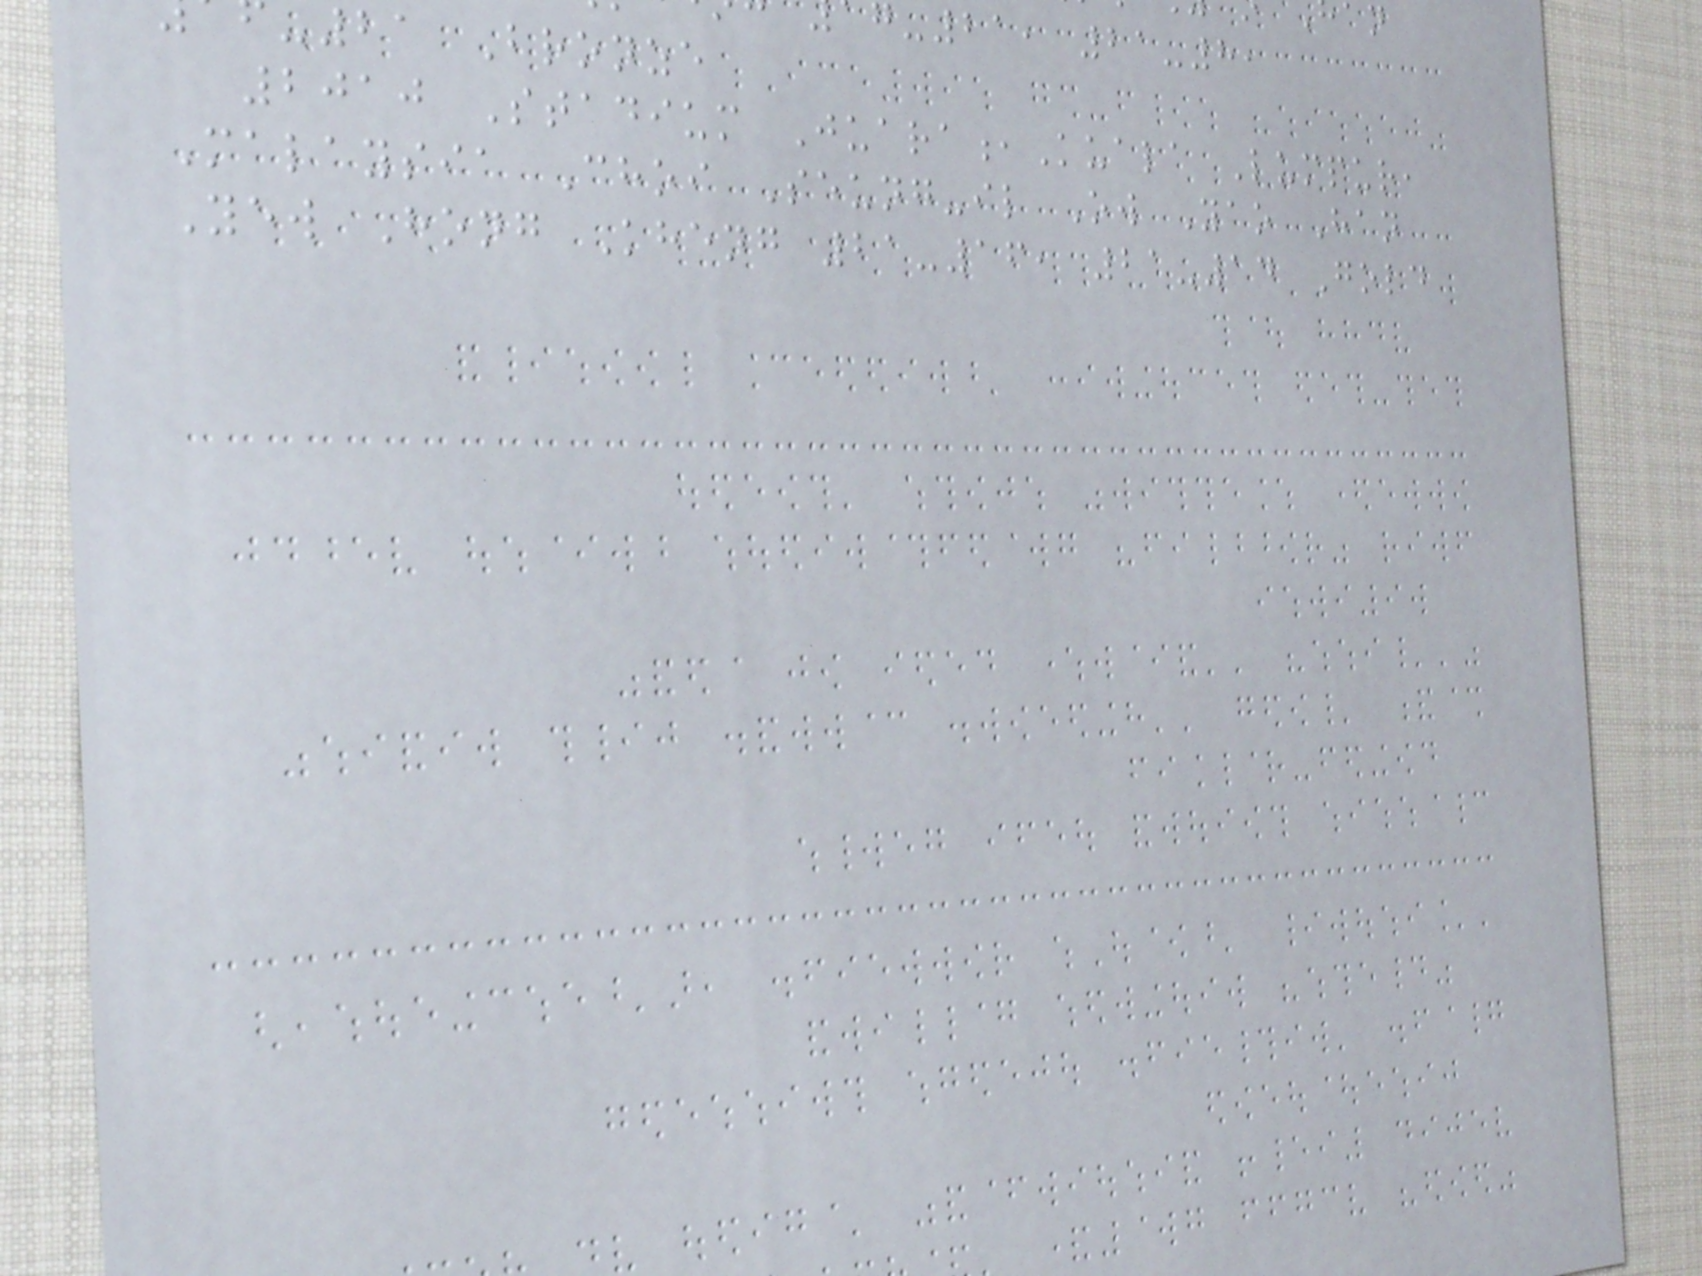-21, 21-8,
-21 Bronze
2010 Stadium Juara,Kuala Lumpur,
Malaysia Choi Seung-il Ow Yao Han
Yew Hong Kheng 21-16, 21-14 Gold
